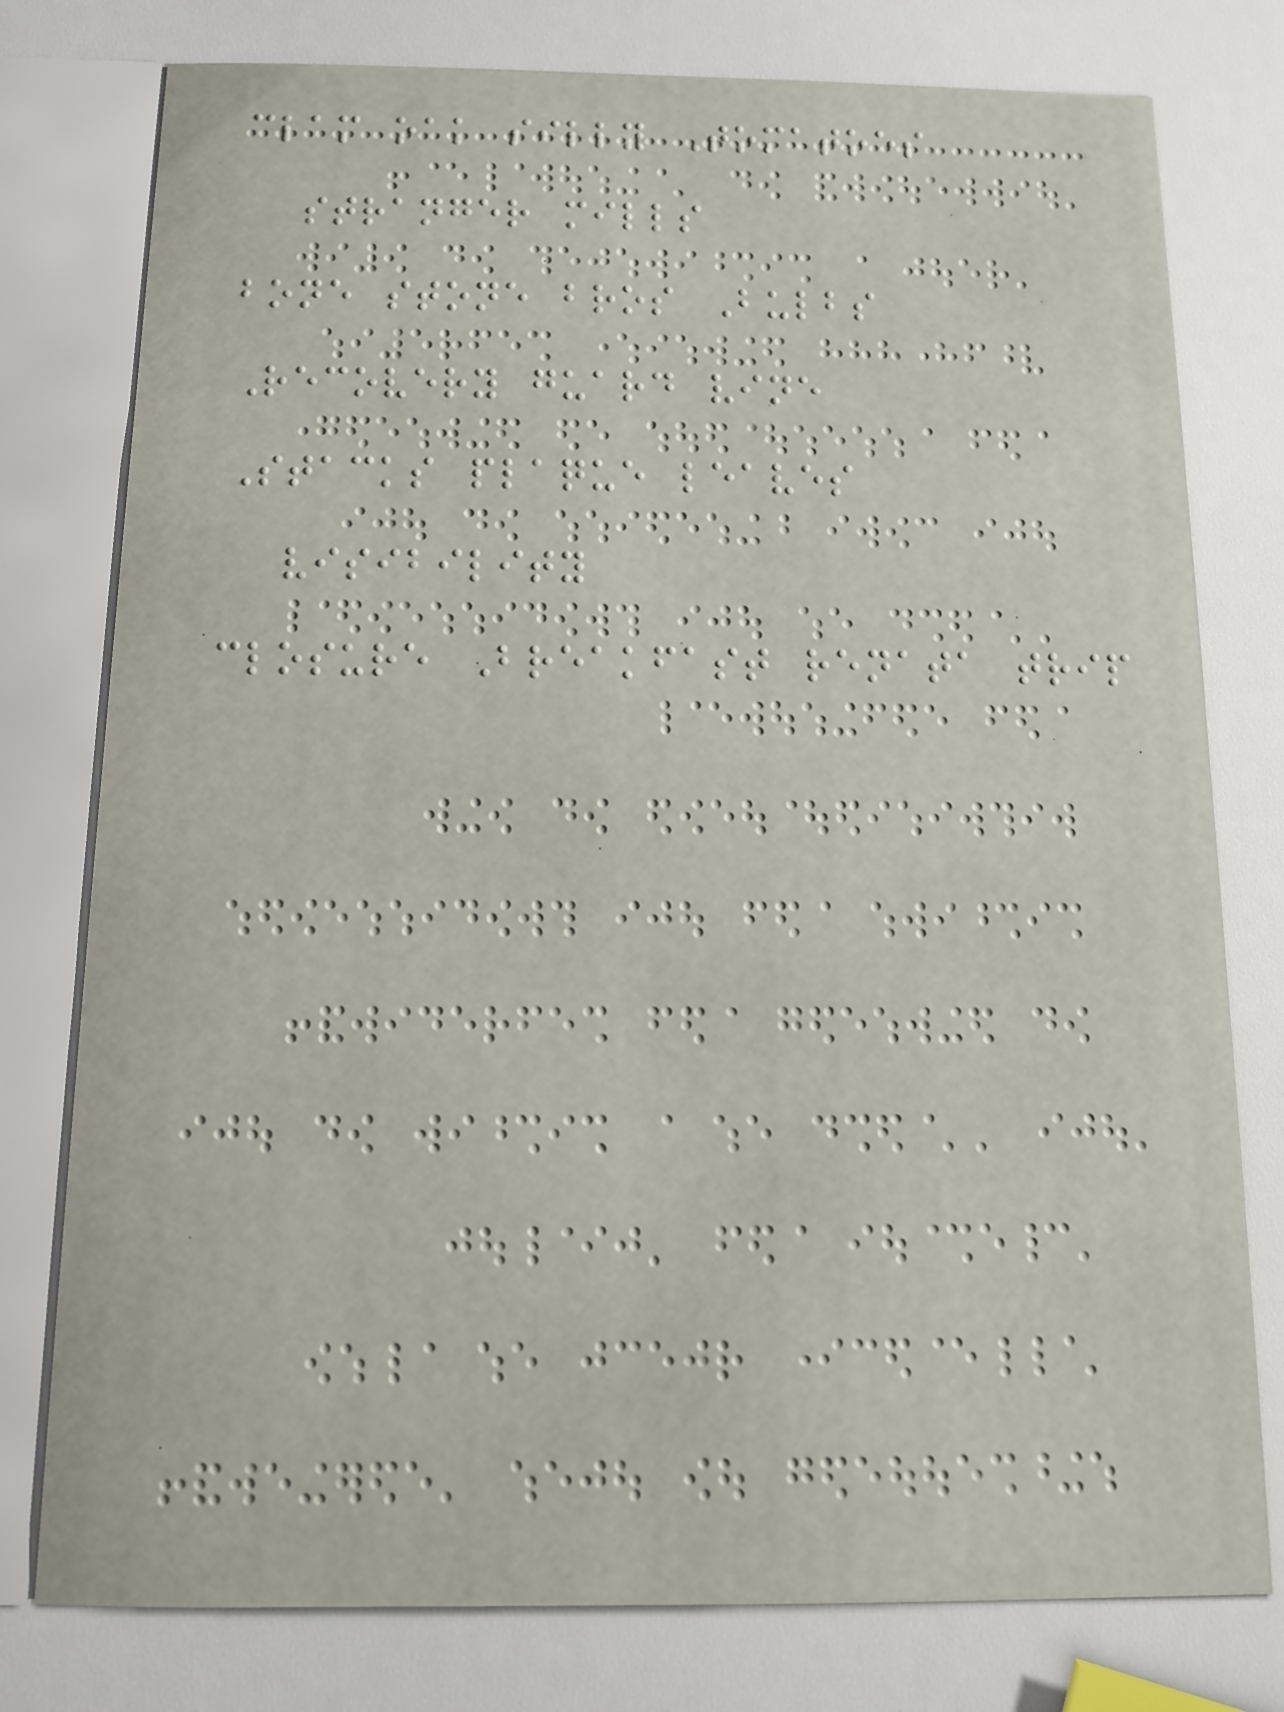clam oak silly Tomatoes
stranger mills
bone stone bros Bulbs
Recovery guard vine
Stacks plaque leaves
visibility
closure Breakfast renata trip
